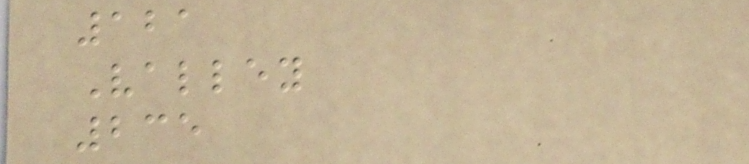121
Valley
235
